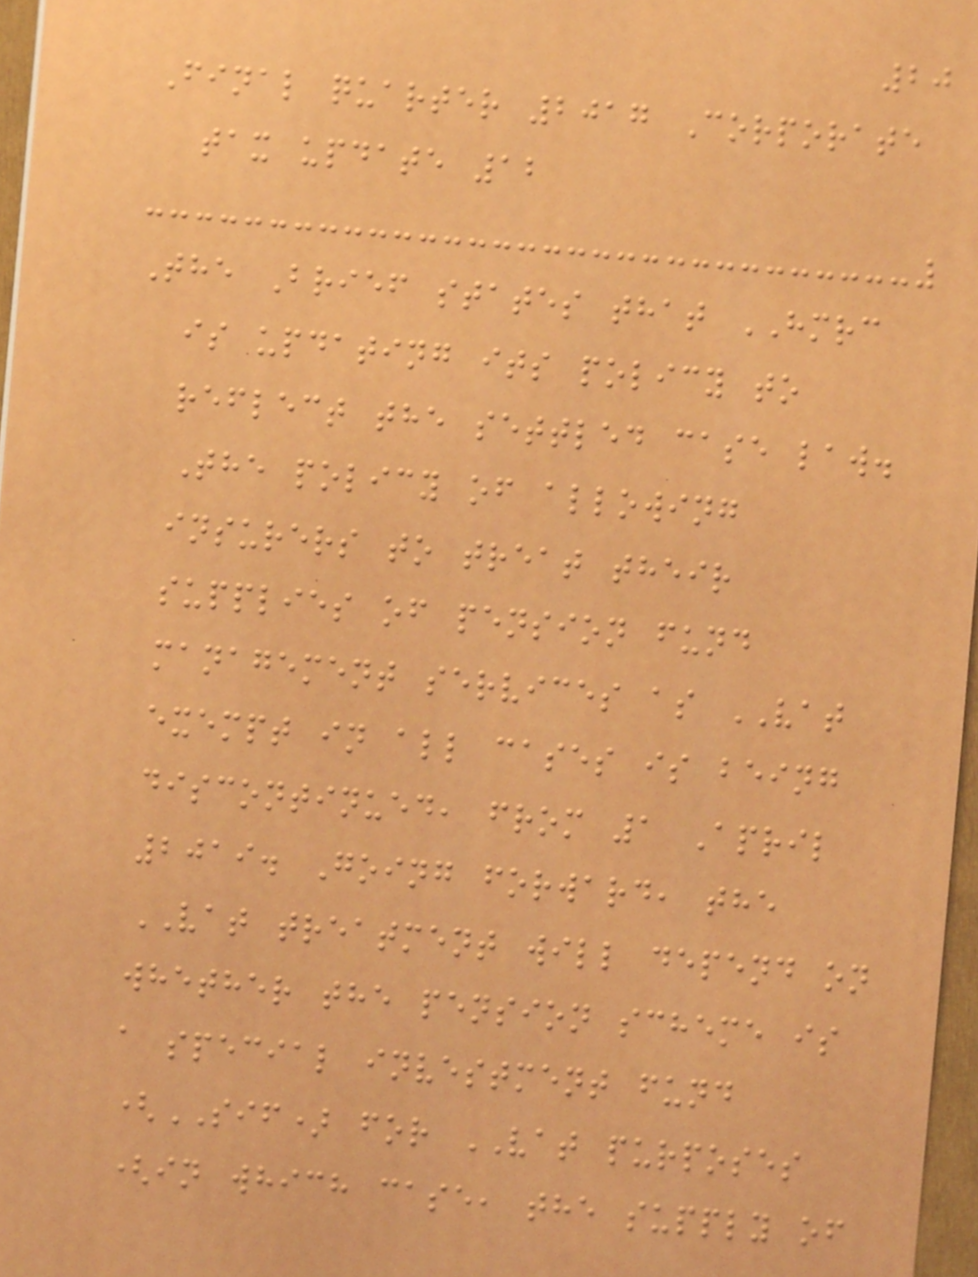20
Final quarter 2017 Corporate
tax update 12
The Brief states that HMRC
is updating its policy to
reflect the settled case law.
The policy of allowing
insurers to treat their
supplies of pension fund
management services as VAT
exempt in all cases is being
discontinued, from 1 April
2019. Going forward, the
VAT treatment will depend on
whether the pension scheme is
a special investment fund
(SIF) for VAT purposes
(in which case, the supply of
